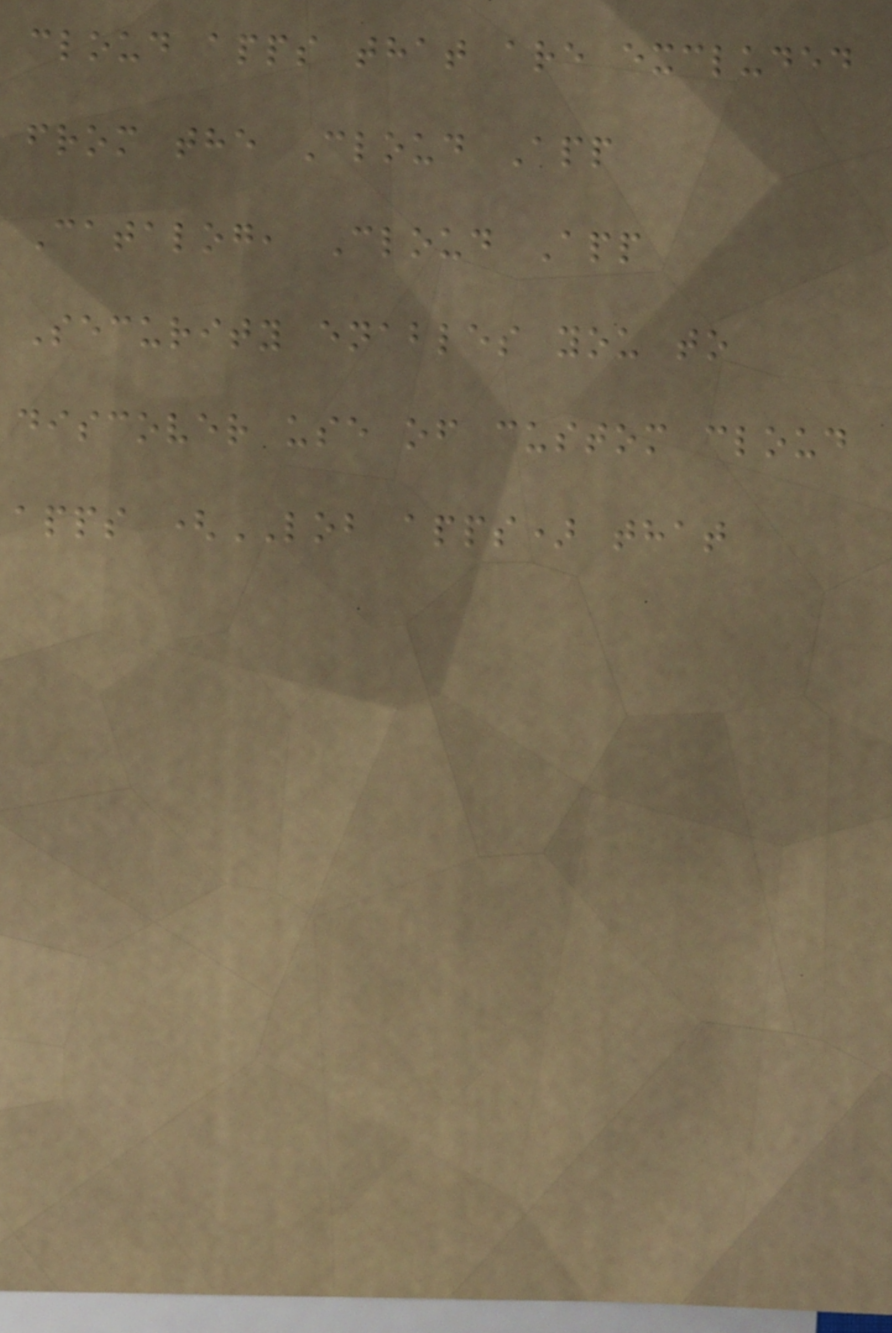cloud apps that are excluded
from the Cloud App
Catalog, Cloud App
Security enables you to
discover use of custom cloud
apps (LOB apps) that
